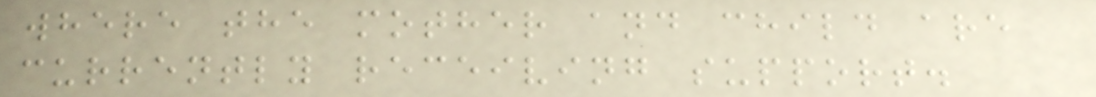where the mother and child are
currently receiving support.
